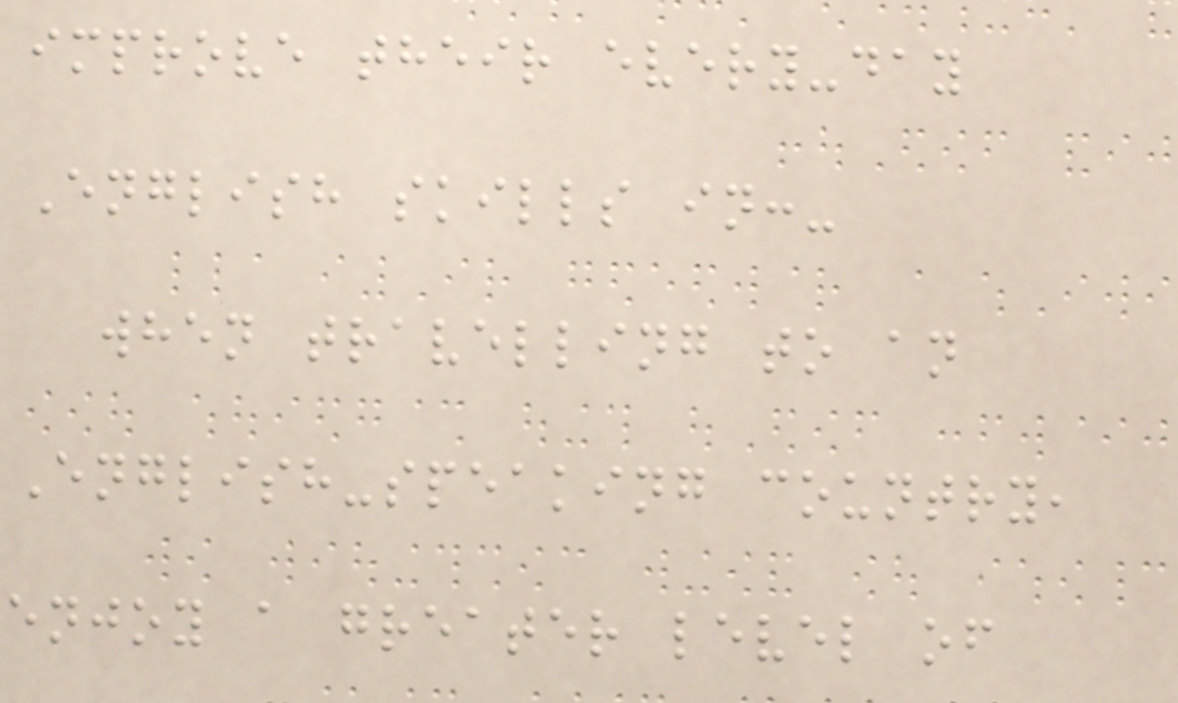improve their every-day
English skills in:-
when travelling to an
English-speaking country,
enjoy a greater level of
